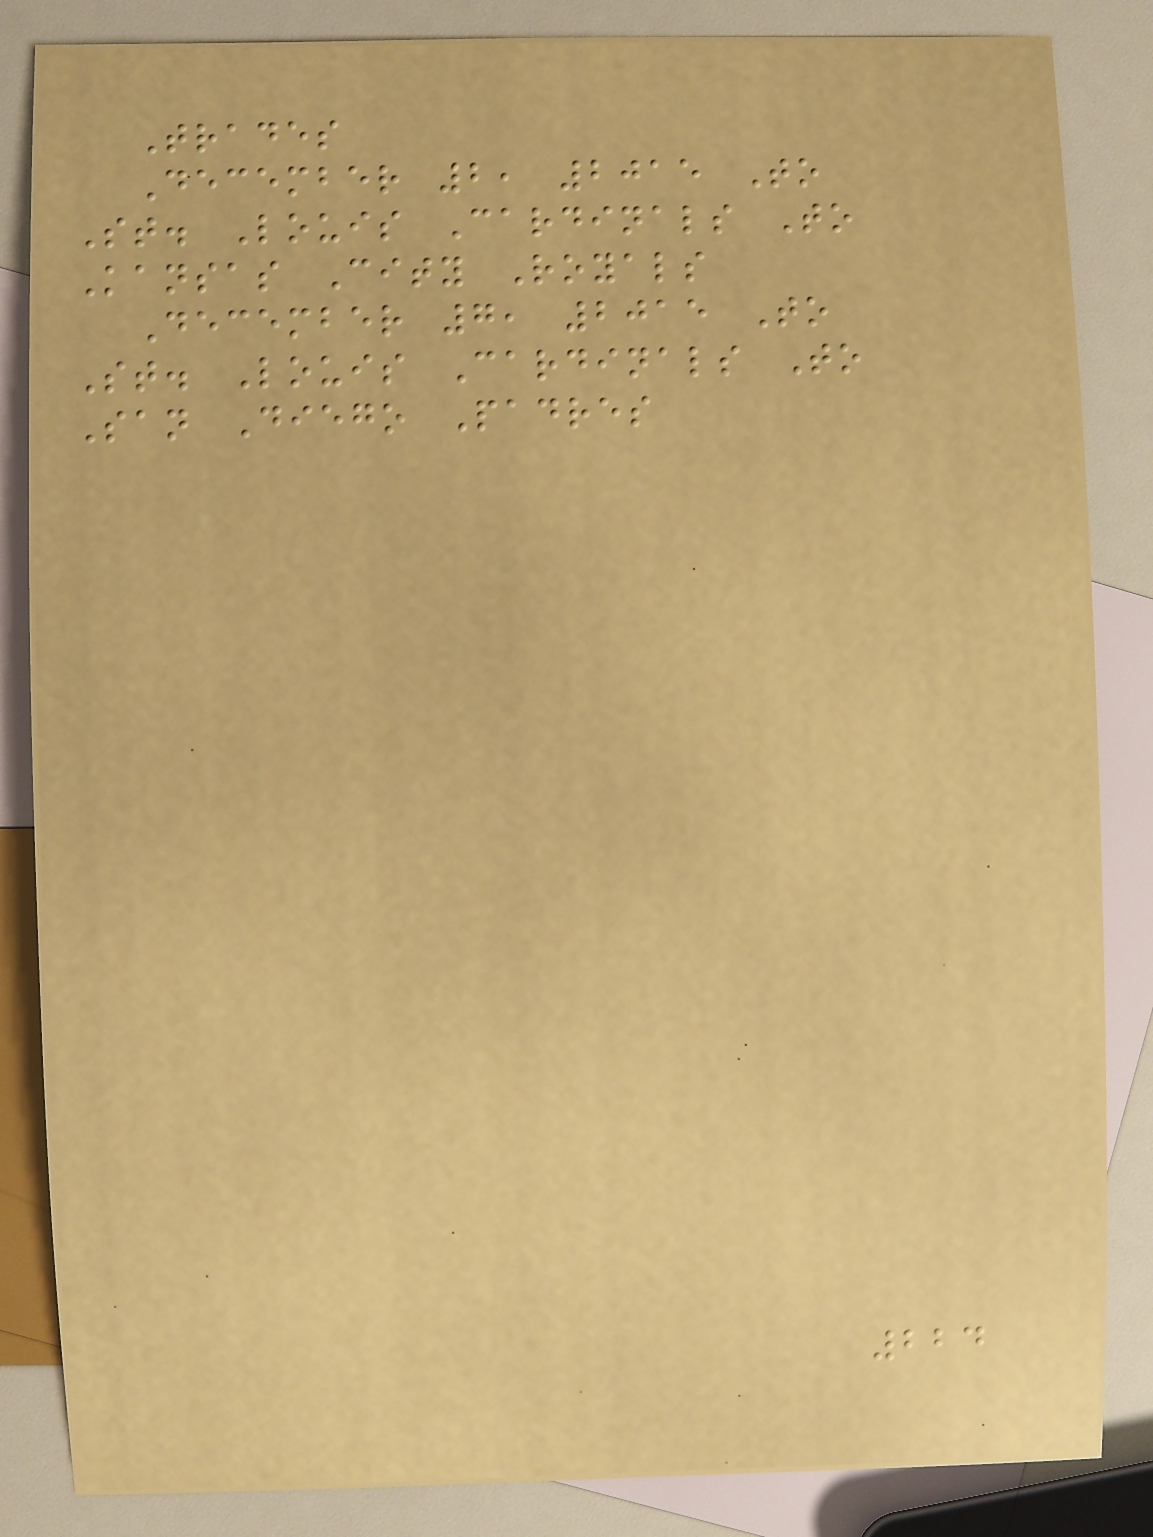Trades
December 2, 2015 To
St. Louis Cardinals To
Kansas City Royals
December 7, 2015 To
St. Louis Cardinals To
San Diego Padres
224
